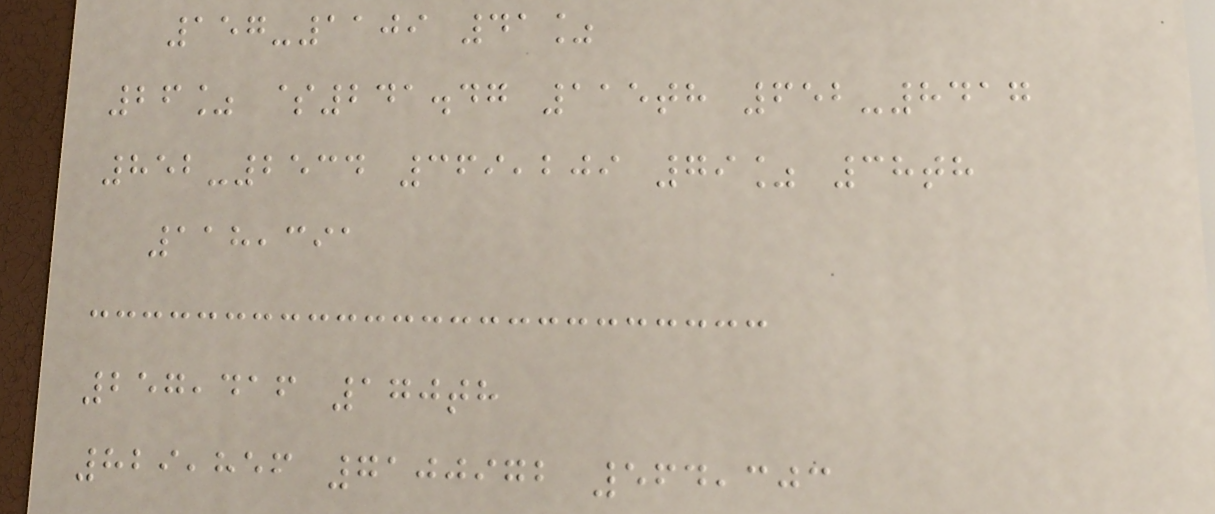157-1109 41%
26% $241.47 115th 652-8417
852-2534 369,209 79% 38th
118,391
257,416 170th
829,856 7100972 564,303
